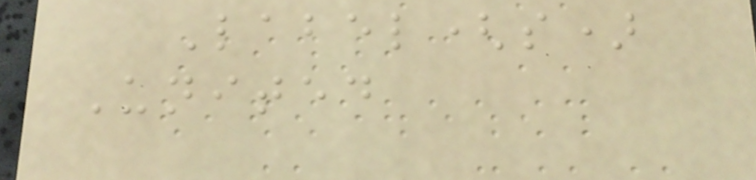Label(s)
United
